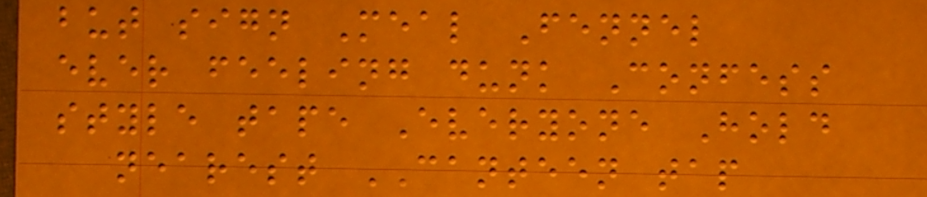but sign Meal Fennel
ever feeling dunk Confess
style tape Everyone Hold
nearest CANTEEN tap
